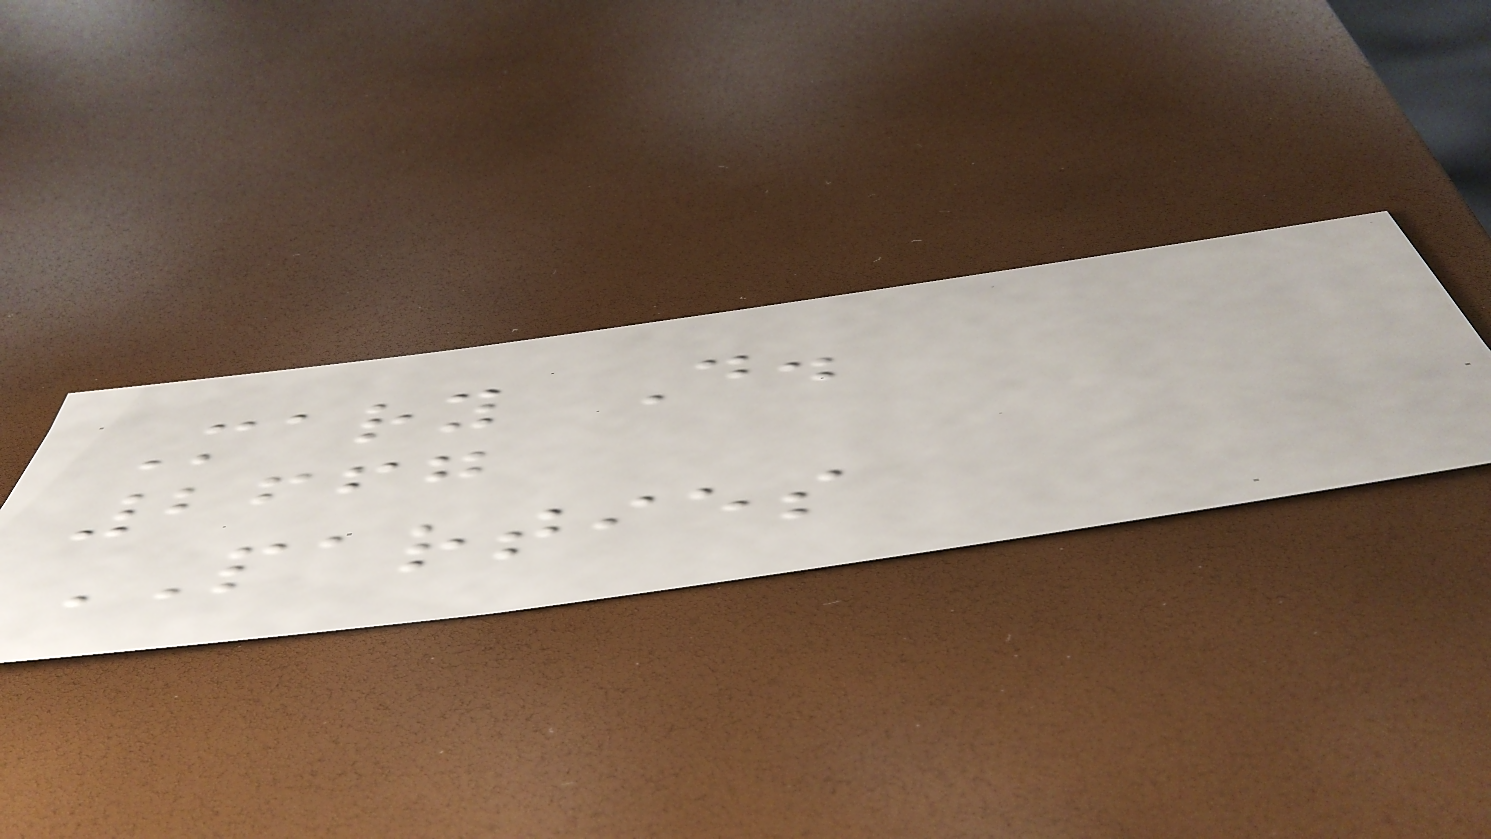Mary D.
2667
PARTIES
